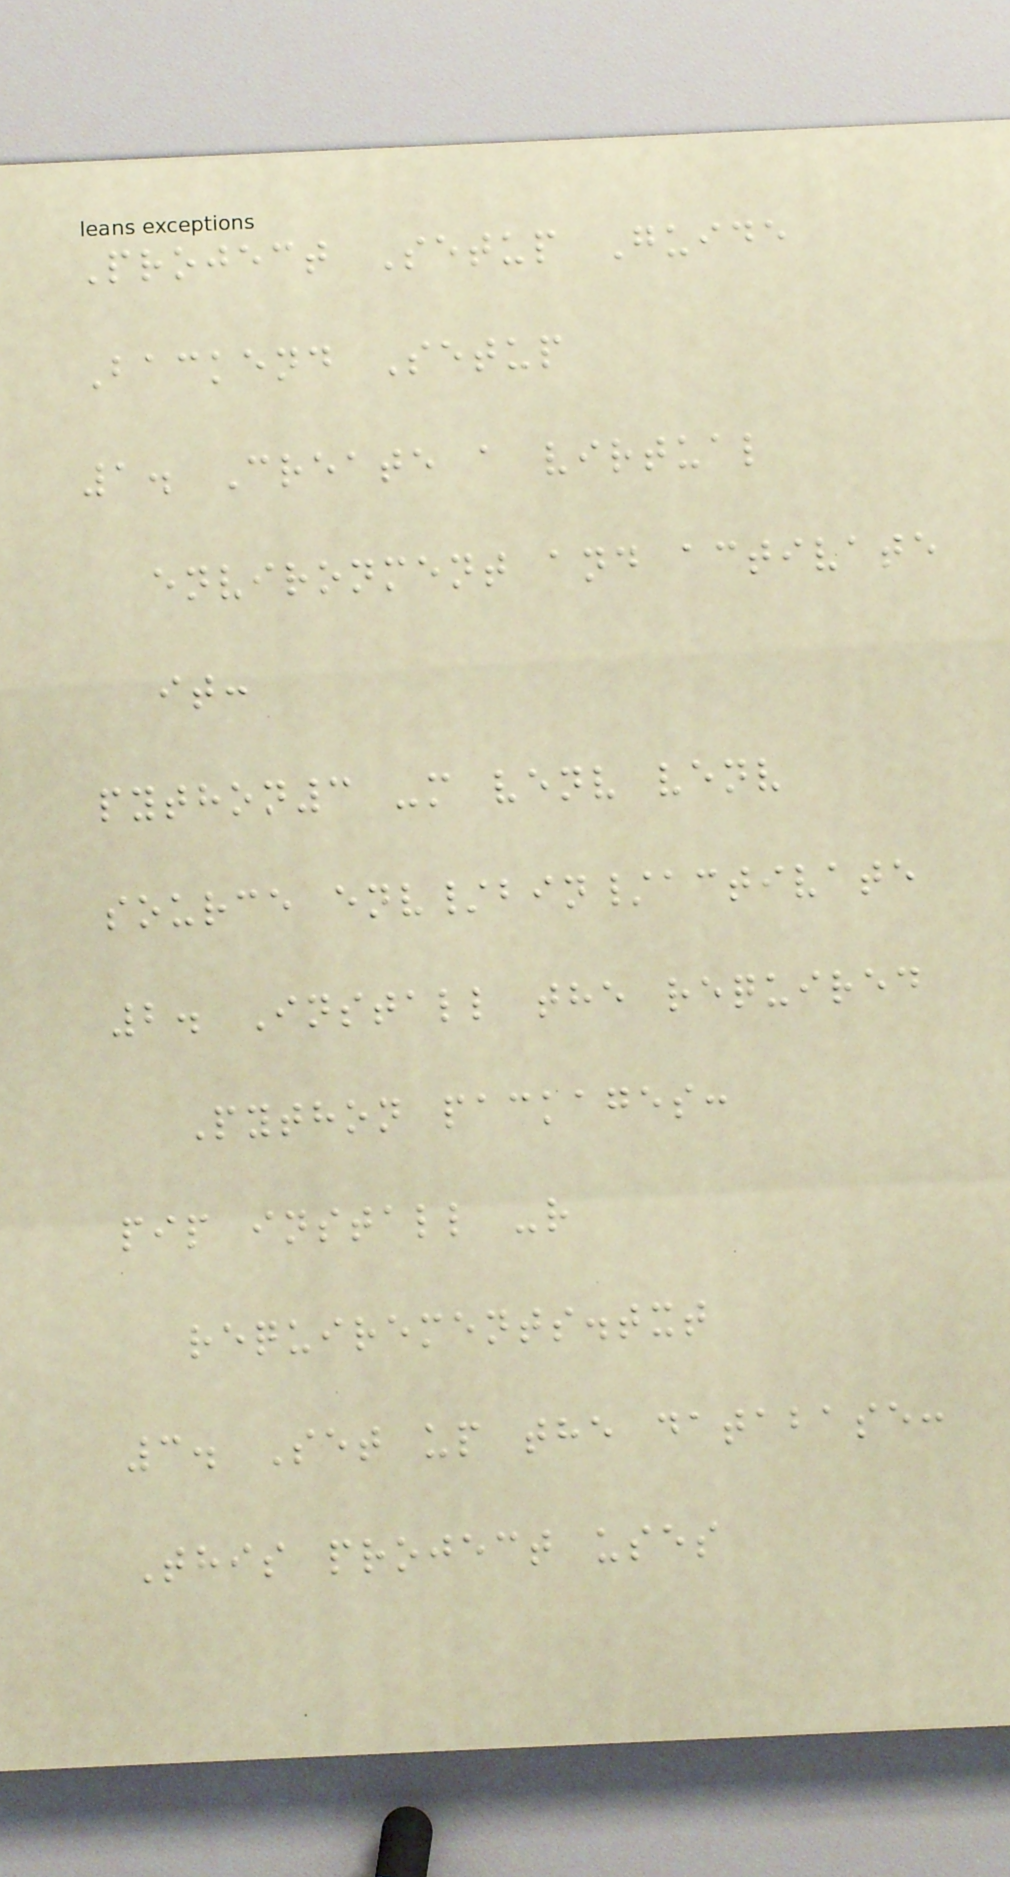Project Setup Guide
Backend Setup
1. Create a virtual
environment and activate
it:
python3 -m venv venv
source env/bin/activate
2. Install the required
Python packages:
pip install -r
requirements.txt
3. Set up the database:
This project uses
